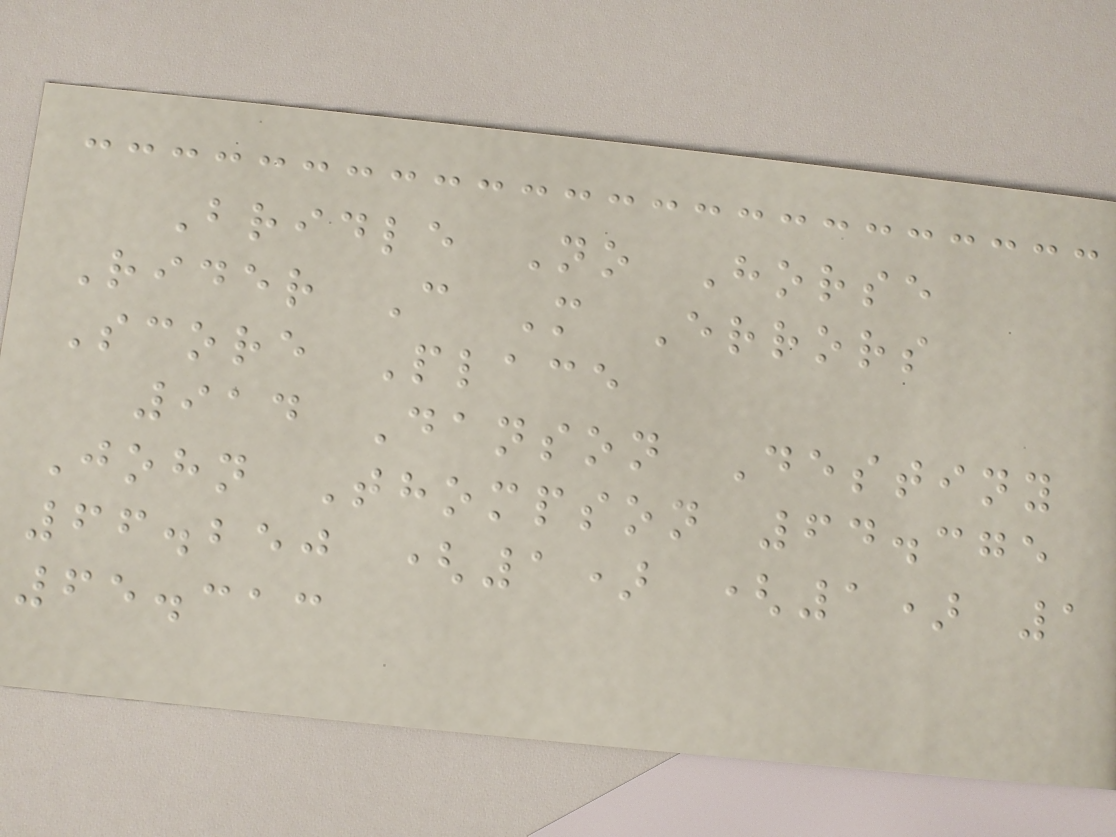Bridle No Horse
Rider C M Errors
Score Place
914 Danson Destiny
John Thompson 64.375
66.250 (1) (1) 1
65.313
